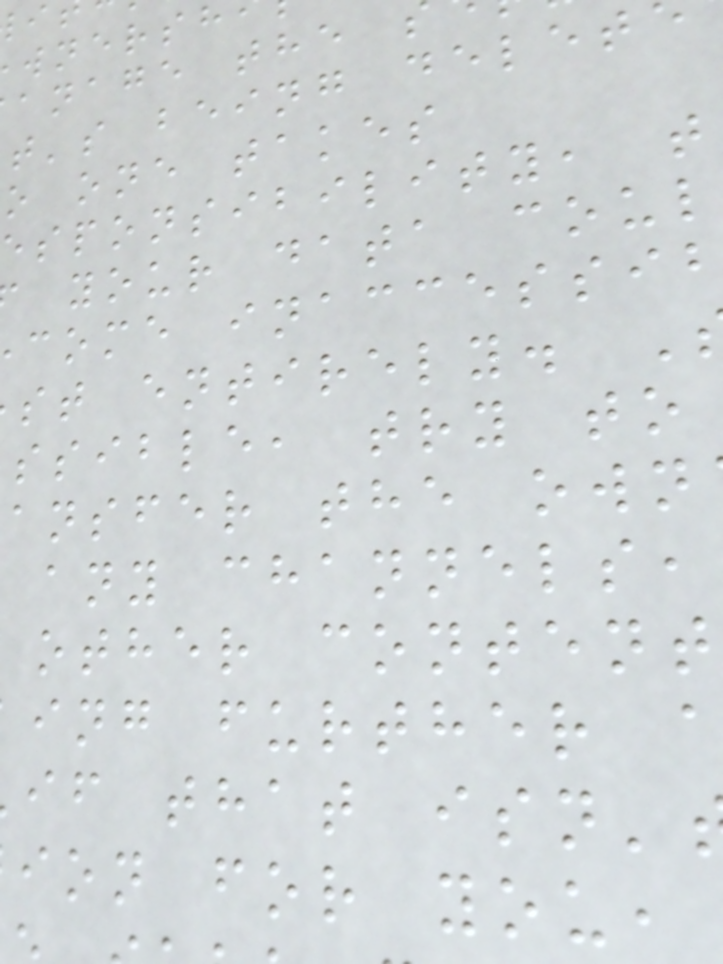anage the
t's being delet
o one takes
sponsibility, t
your data coul
come inaccessi
st entirely.
ssible, try to
ansfer the own
any channels,
other content
ing further
if that isn'
ion for you,
